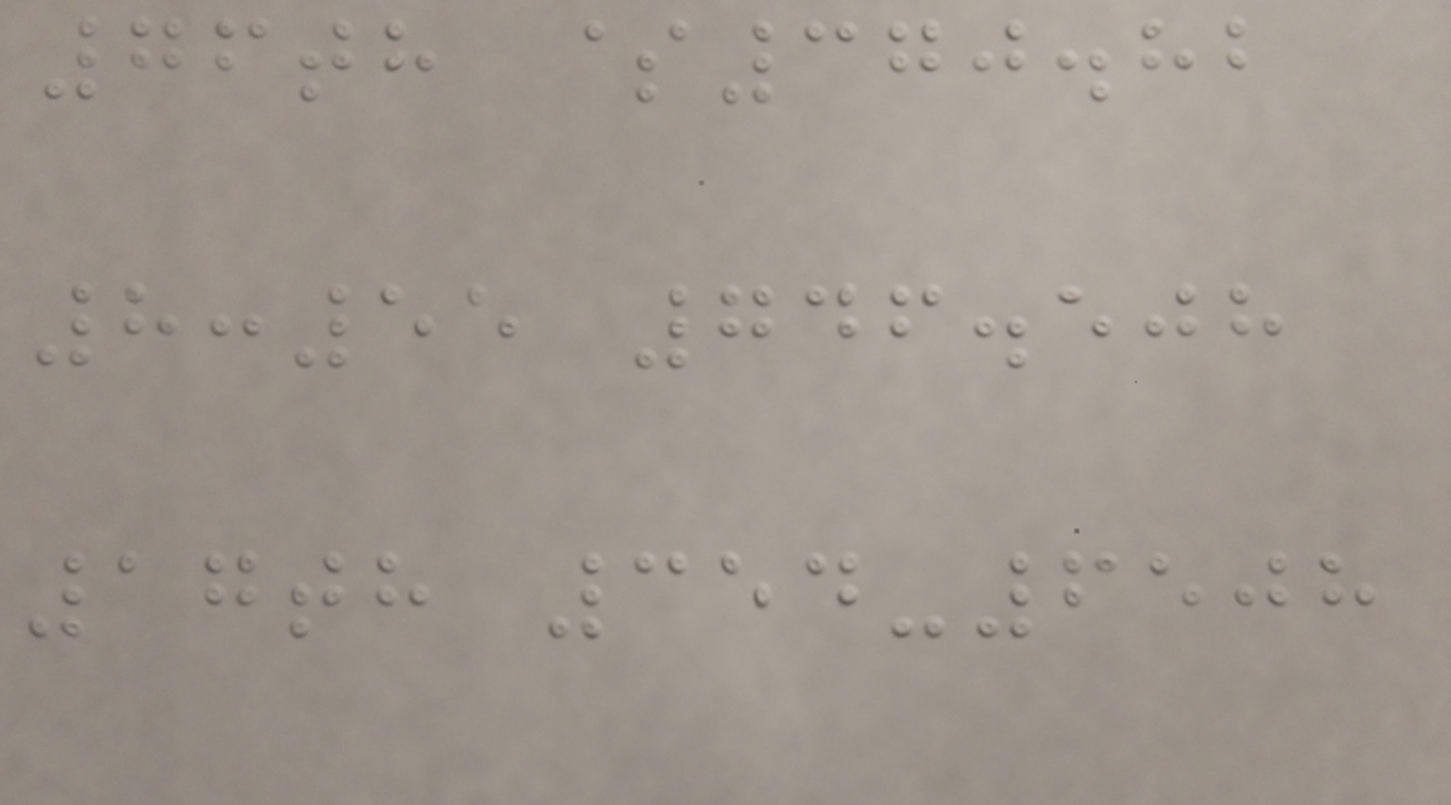76th $370.82
8:55 746.508
17th 354-6508
